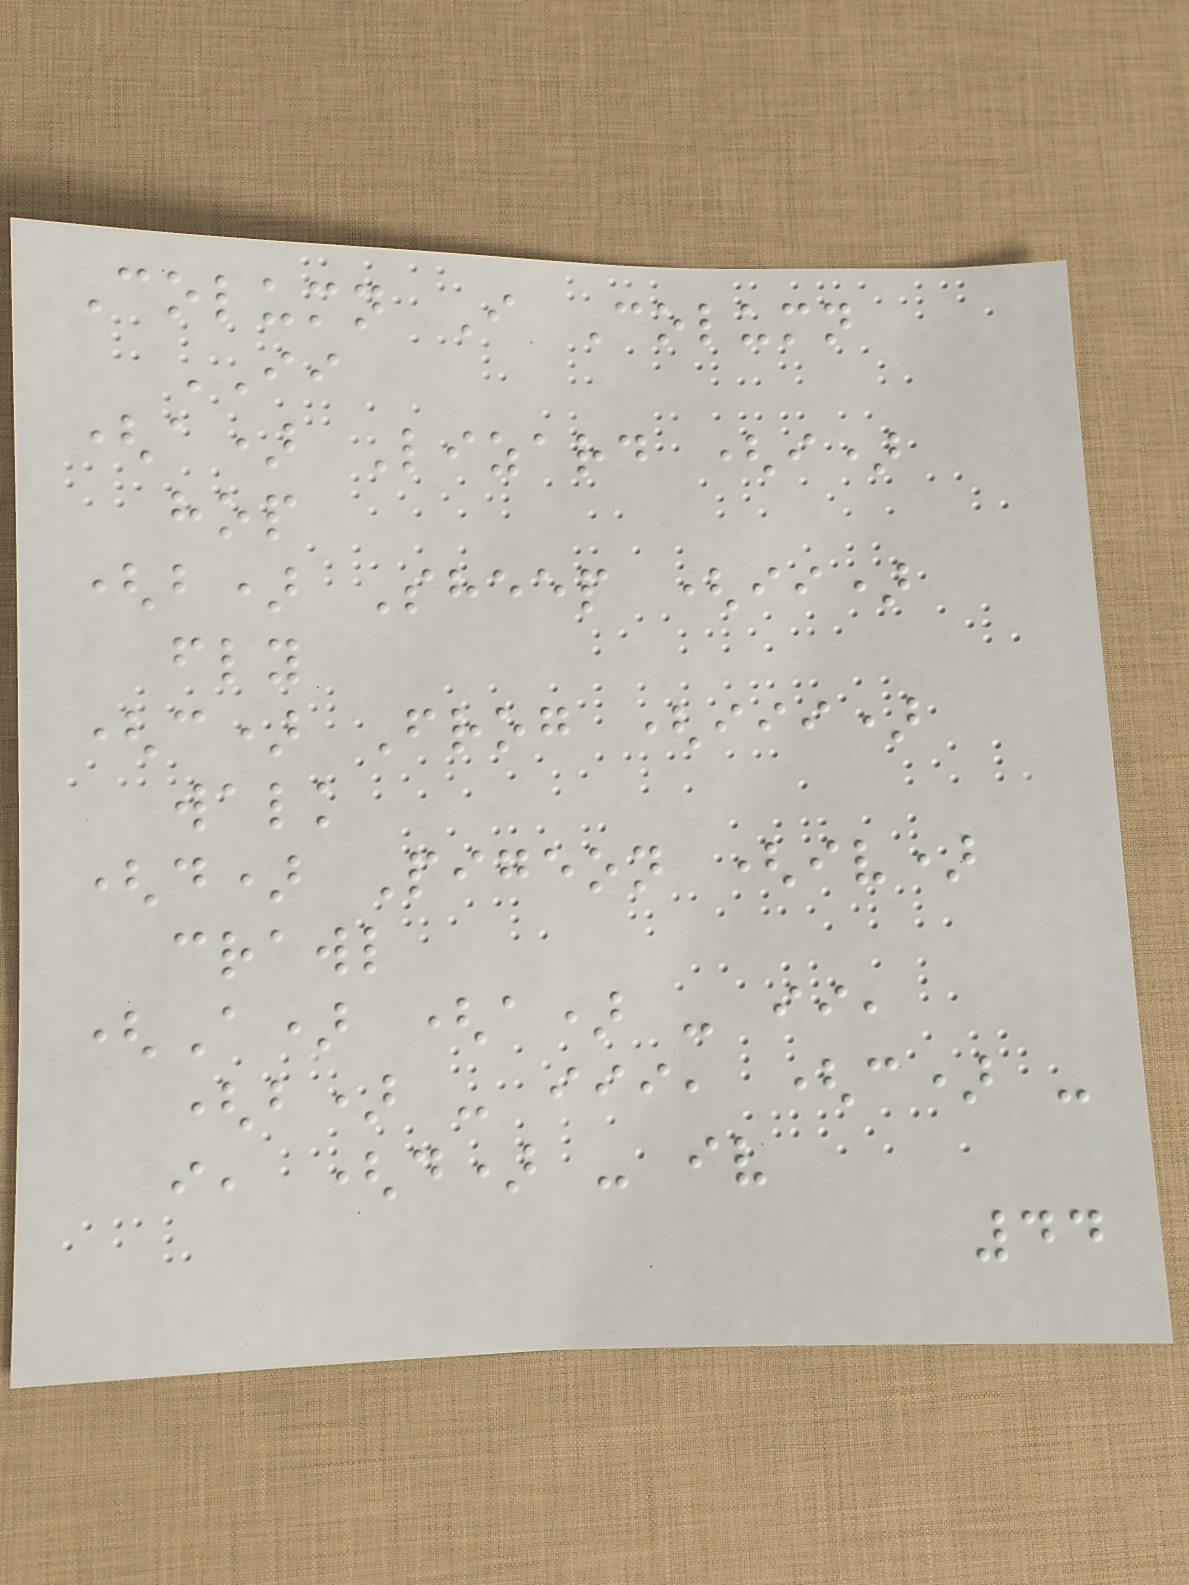Column I Column
II
(a) Lizard (i)
hop
(b) Sheep (ii)
fly
(c) Frog (iii)
walk
(d) Pigeon (iv)
crawl
(A) (a) - ii,
(b) - iii, (c) -
i, (d) - iv
44
